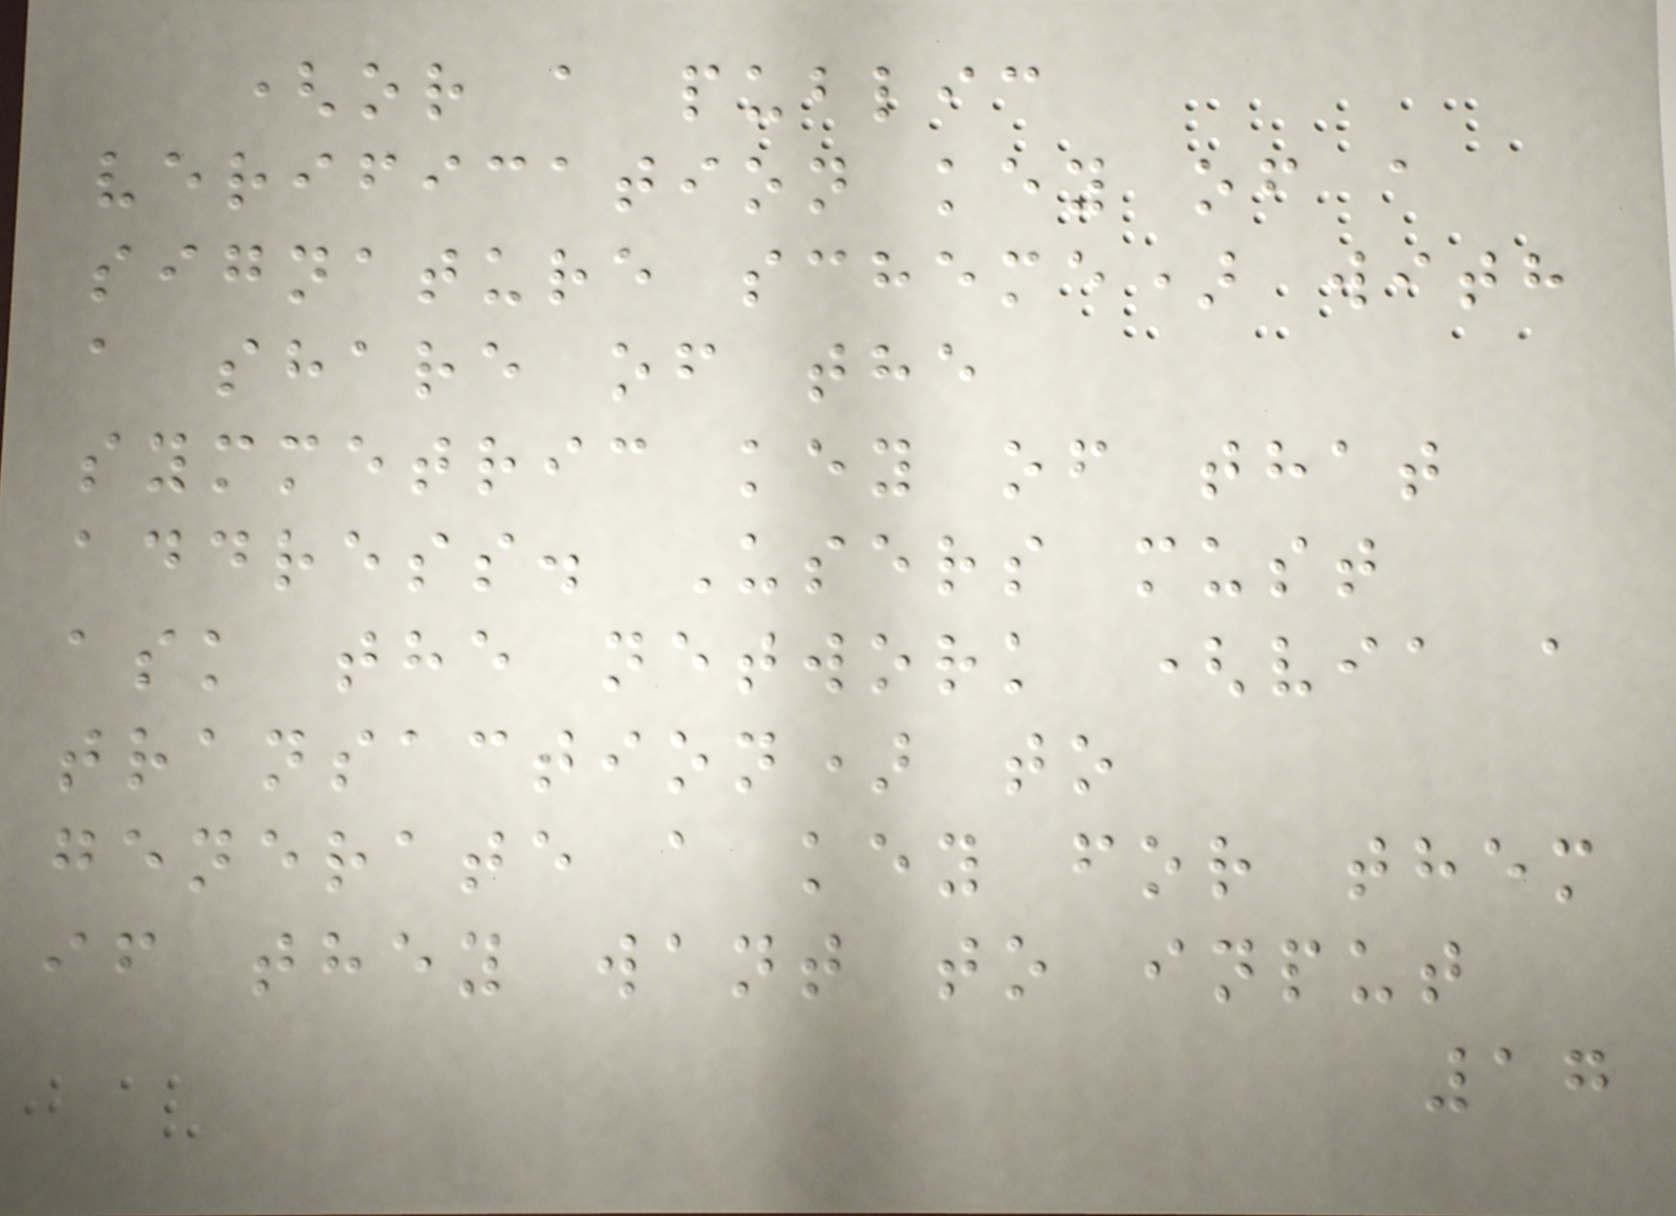(or a public
verification key of a
signature scheme) with
a share of the
symmetric key of that
address. Users must
ask the network (via a
transaction) to
generate a key for them
if they want to input
17
